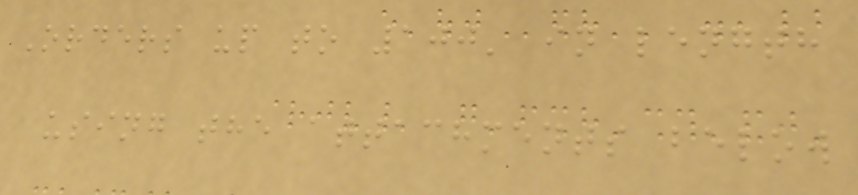Orders up to 100' in length
using the attachments below
